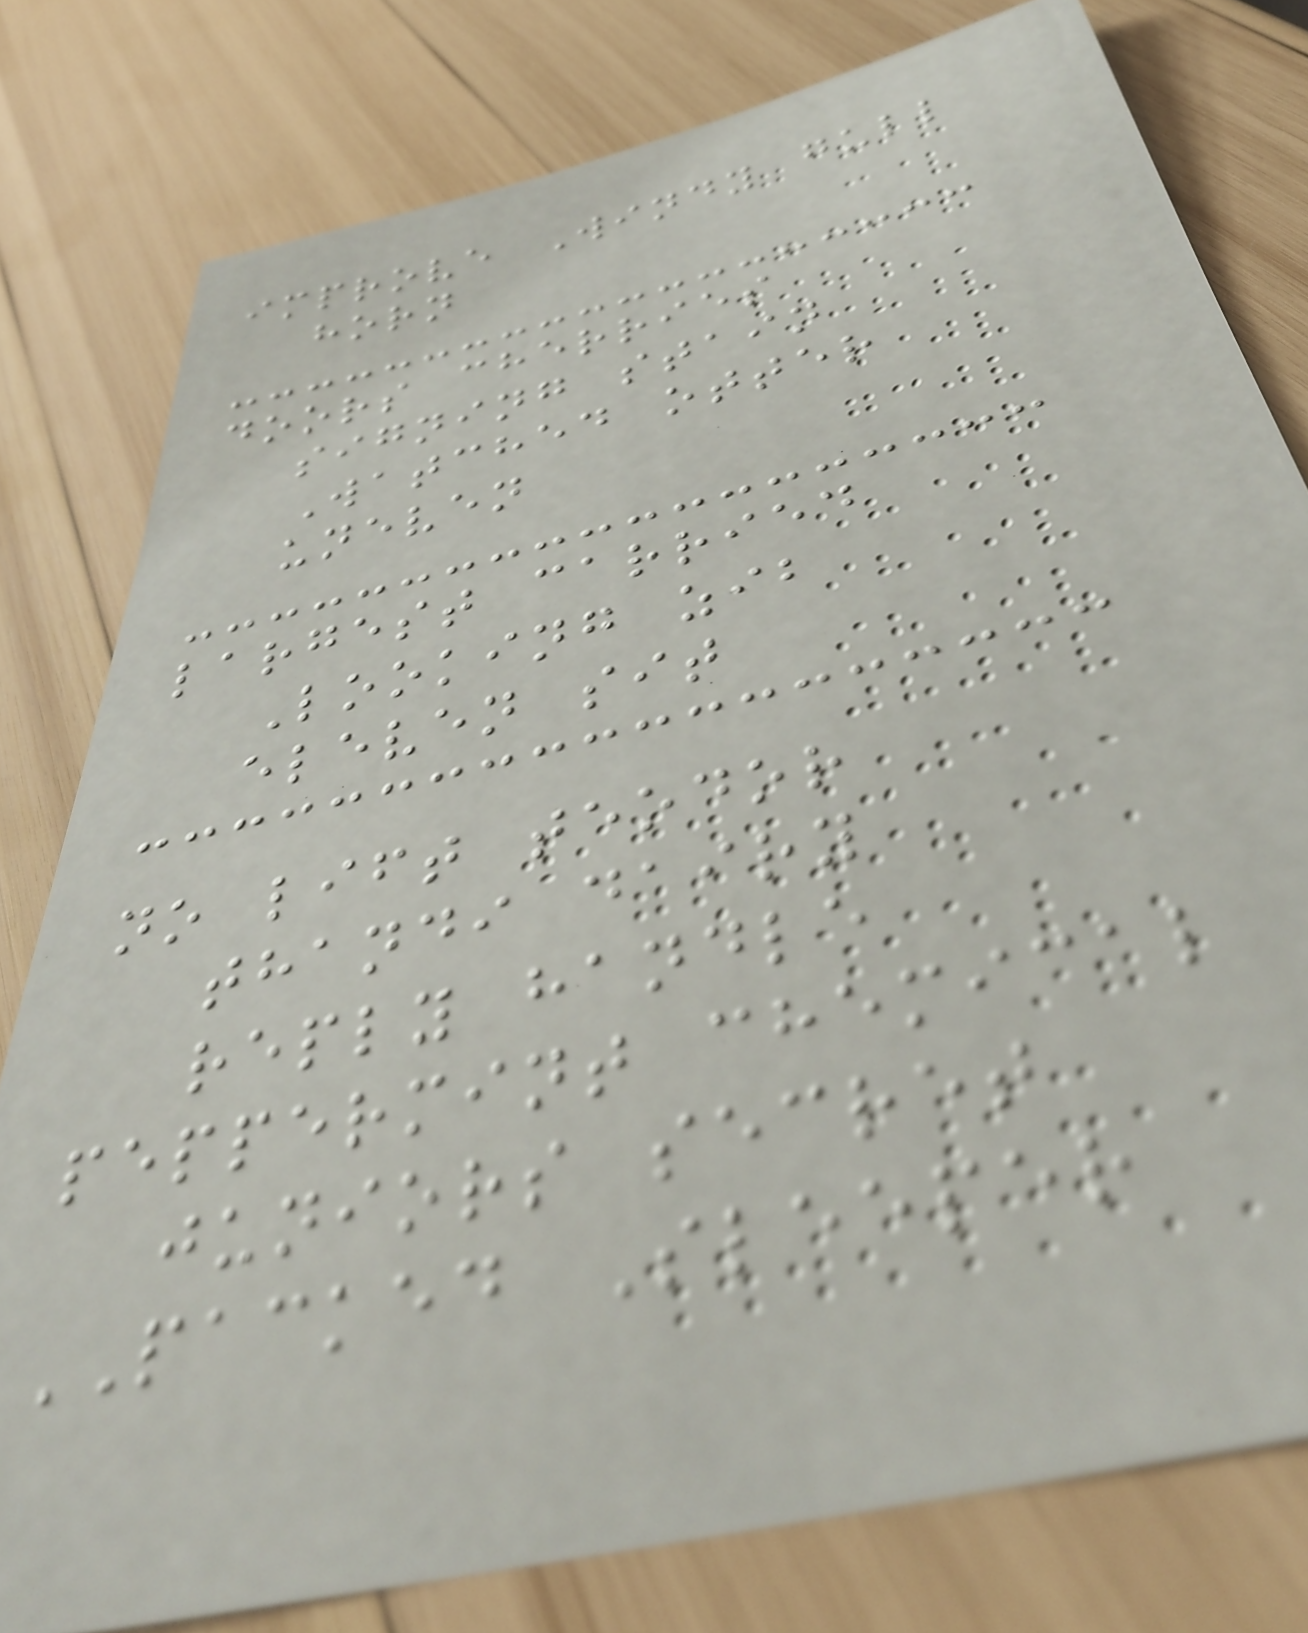improve Windy gull
horn
doors cherries
signing stain
Watched otter
uneven
largest carried
Looking zib
eleven sit
no lift teodor
thandi dairy
reply handle
peppermint chemical
juniors secret
PACKED Sleeper
